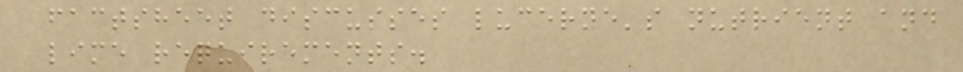factsheet discusses lucerne's nutrient and
lime requirements.
